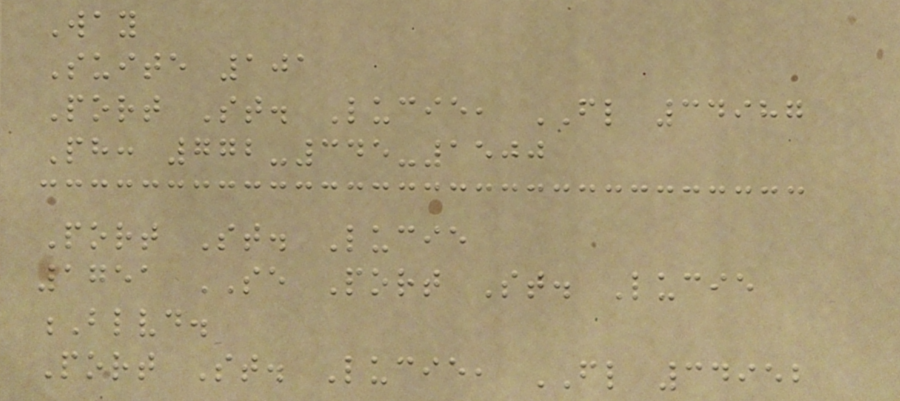Way
Suite 101
Port St. Lucie, FL 34987
Ph: 772-345-1500
Port St. Lucie
1751 SE Port St. Lucie
Blvd.
Port St. Lucie, FL 34952
